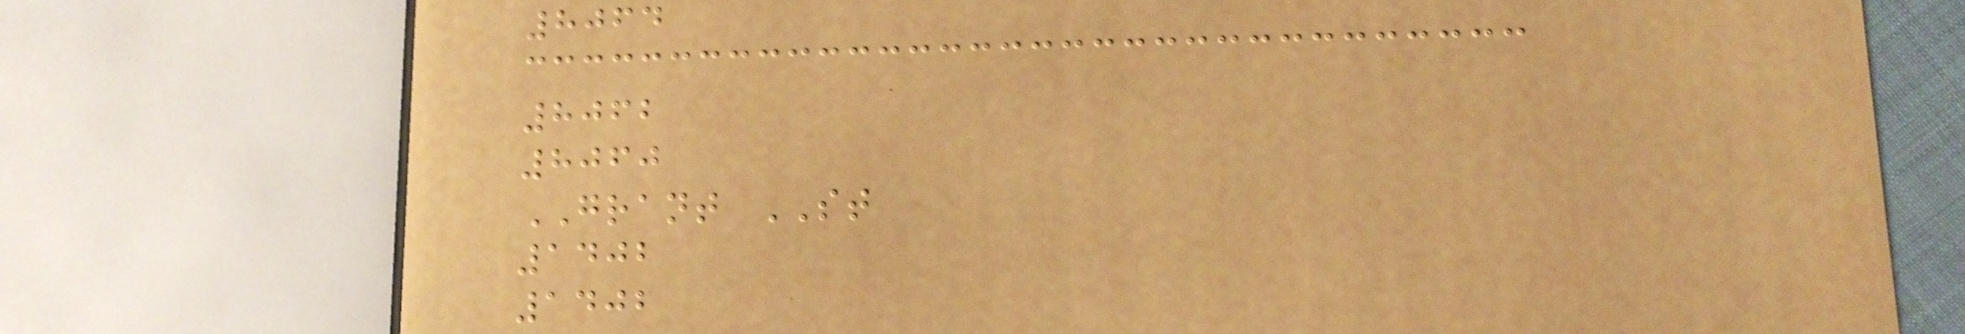8064
8062
8060
GRANT ST
1402
1402
